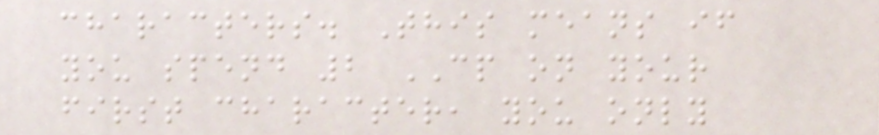characters. This means if
you spend 2 CP on your
first character, you only
